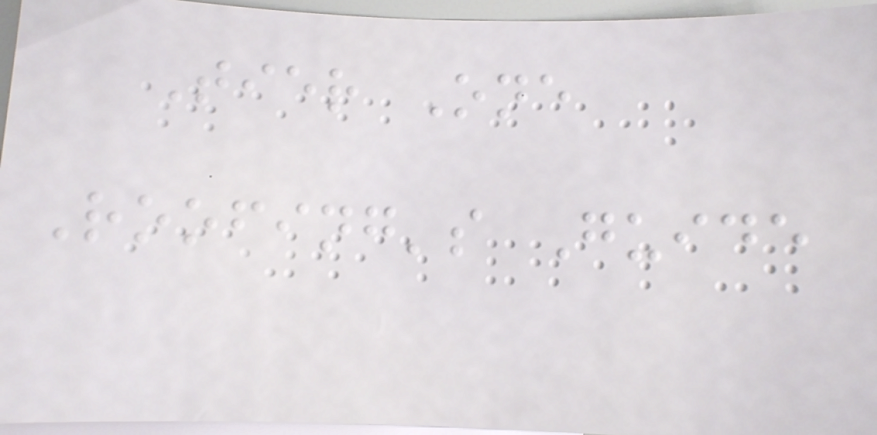Tier One
Roofing's Guide
